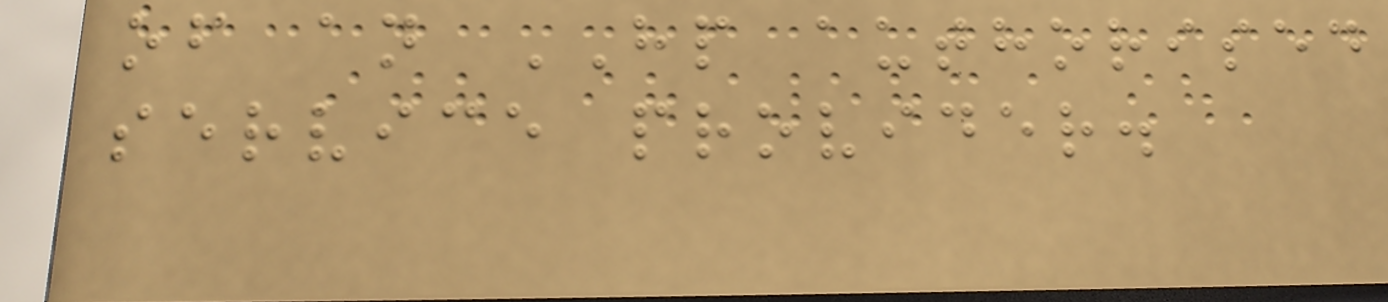of an HP authorised
service provider.
